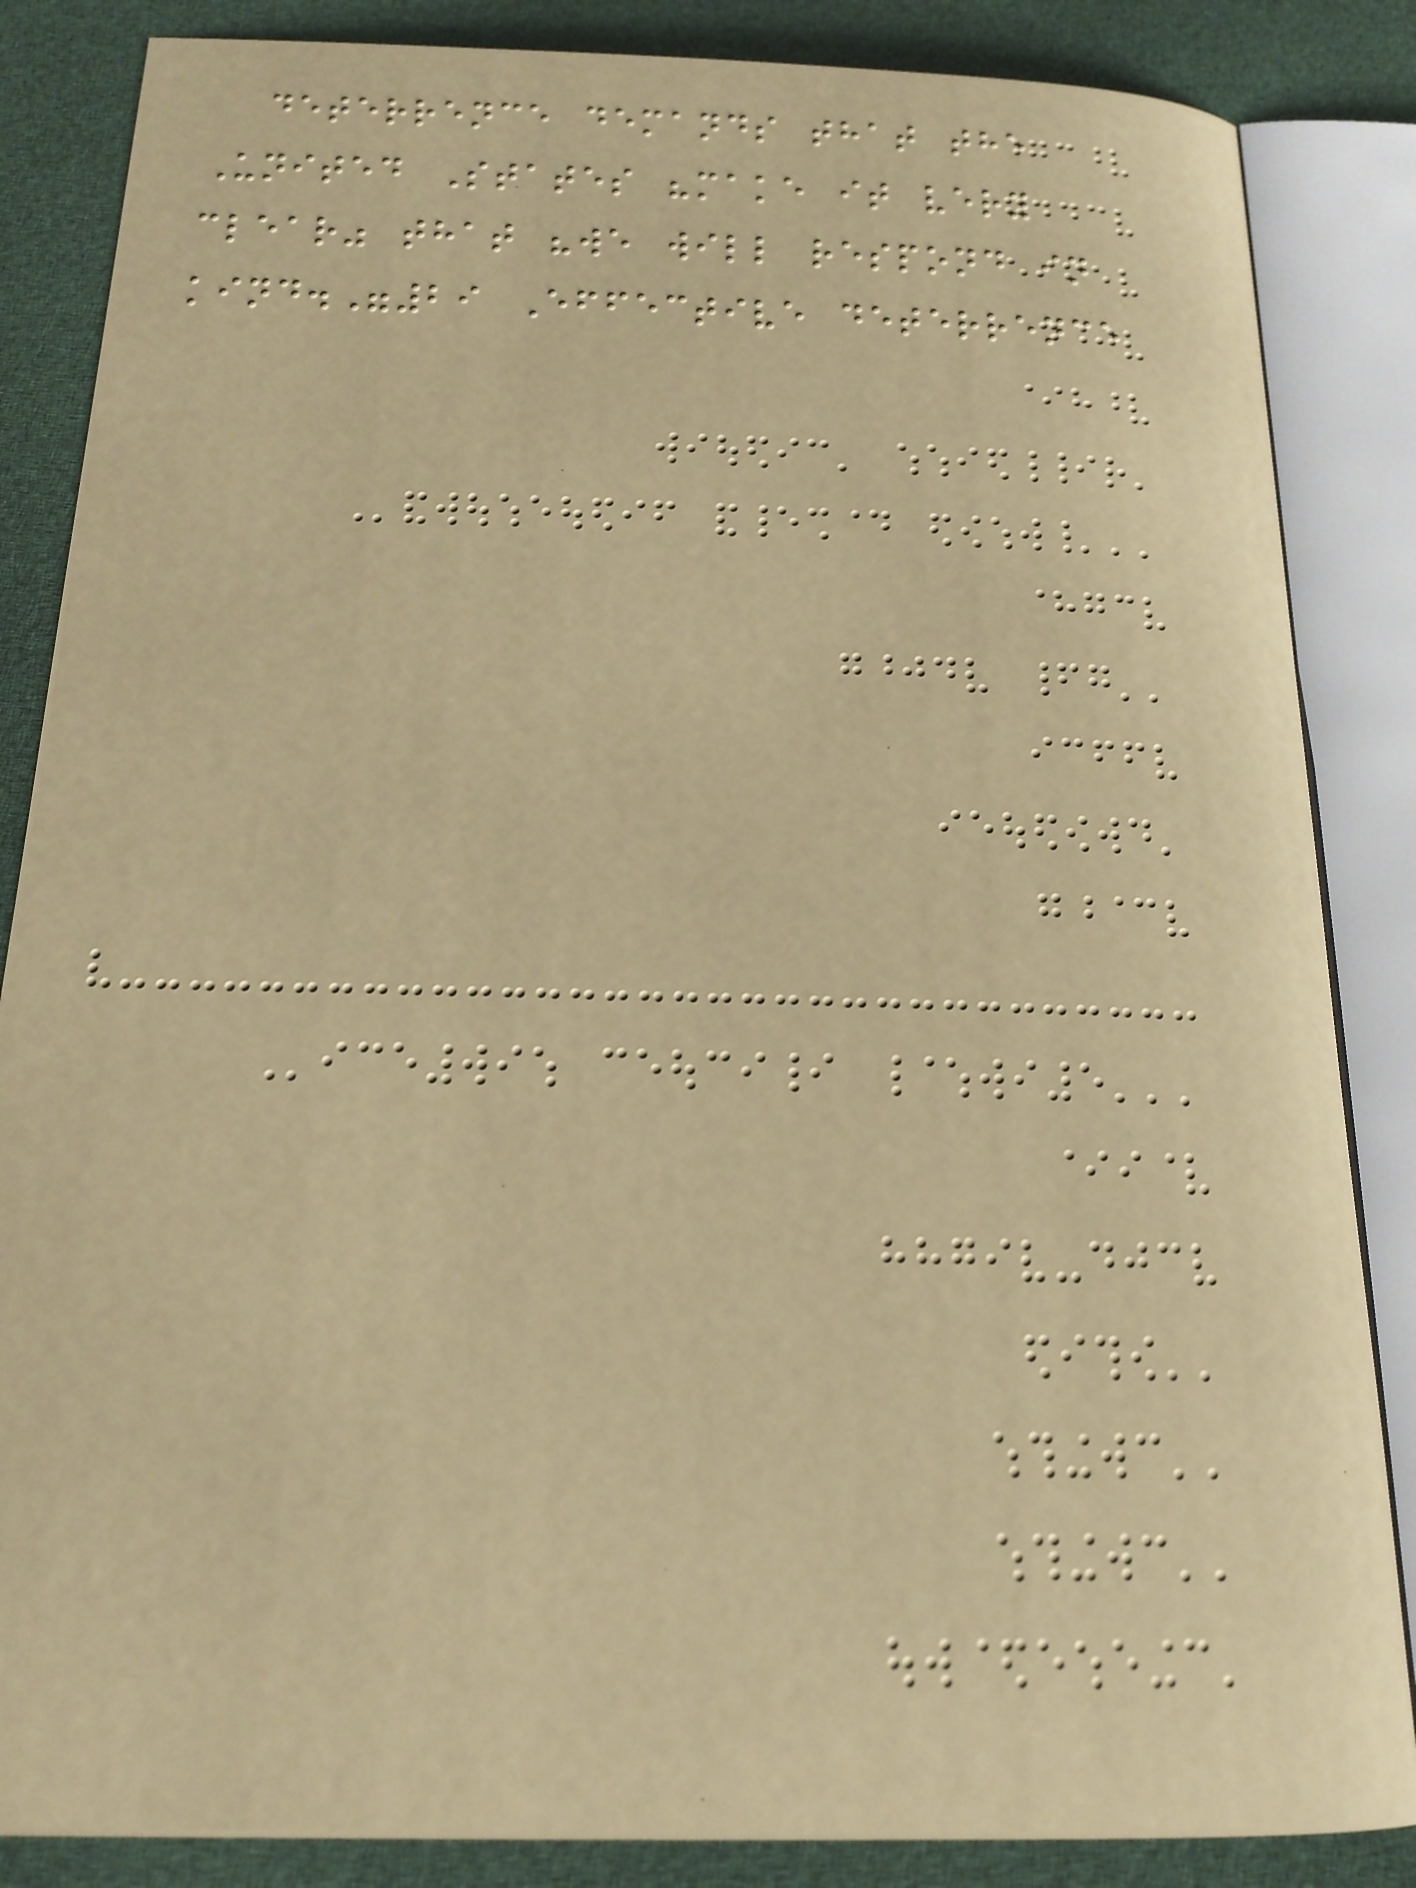deterrence demands that the
United States "make it very
clear" that "we will respond in
kind."29 Effective deterrence
